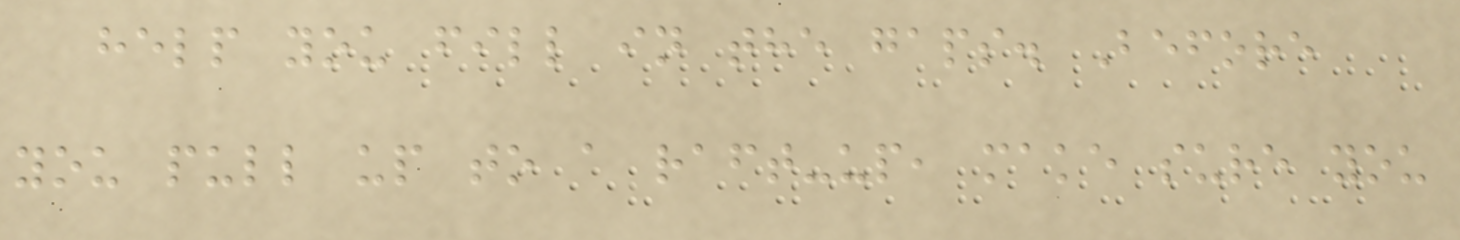help you fill in the gaps. Before
you pull up to a raft-up, make sure you
